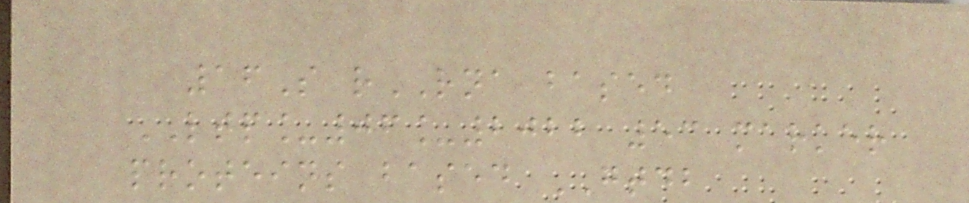16S rRNA based
LTP_06_2022 53 marker
proteins based GTDB
